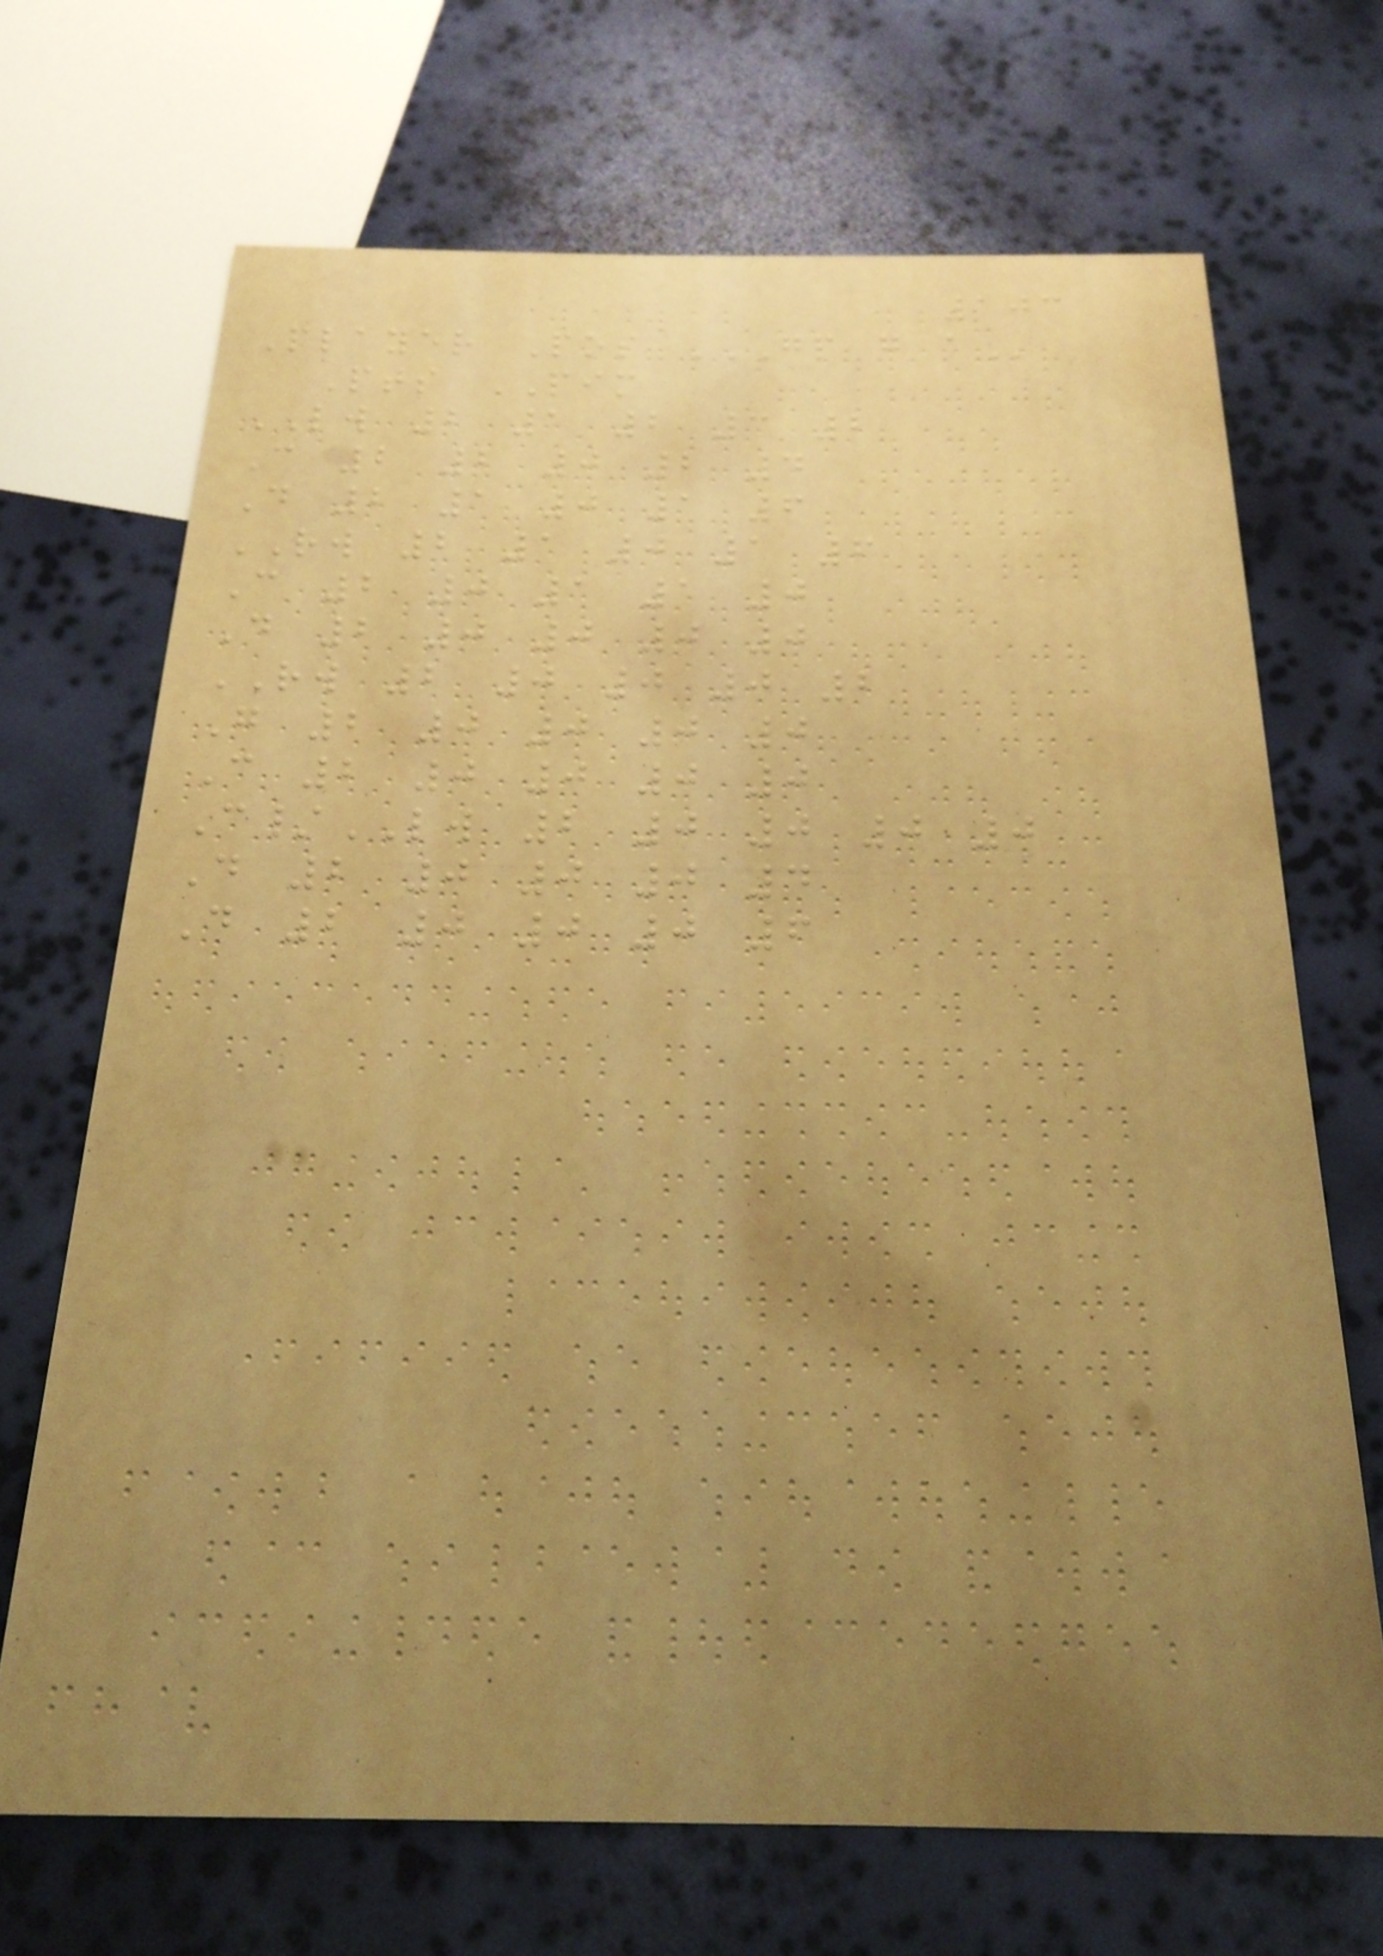103
Player Pos GP G A
Pts PIM
LW 2 1 2 3 2
C 2 2 0 2 4
D 2 1 0 1 6
RW 2 1 0 1 6
C 2 0 1 1 0
D 2 0 0 0 0
RW 2 0 0 0 2
G 2 0 0 0 0
C 2 0 0 0 0
C/LW 2 0 0 0 0
D 2 0 0 0 4
D 2 0 0 0 6
